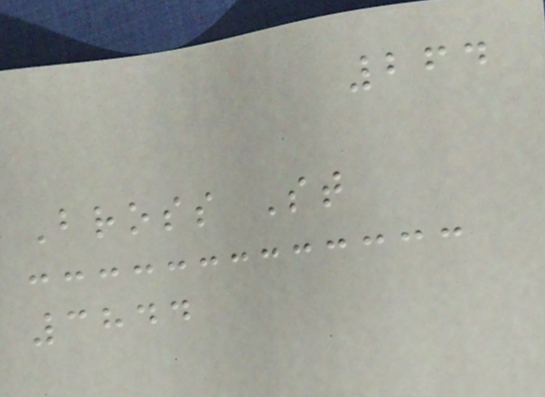264
Bross St
3844
